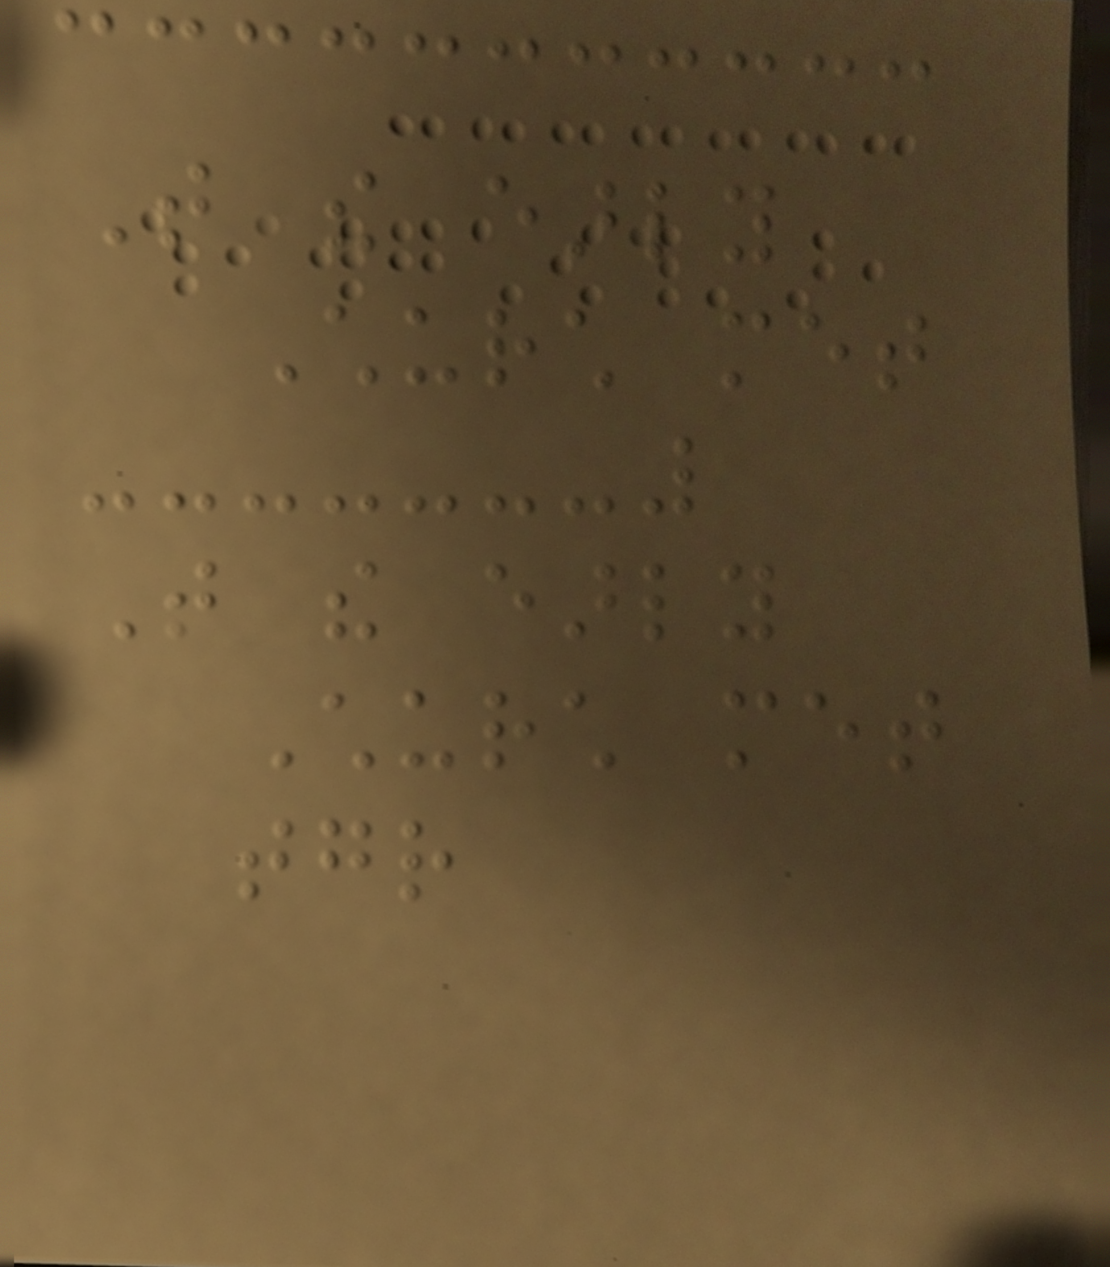That the early
Church met
That the early
Church met
together
